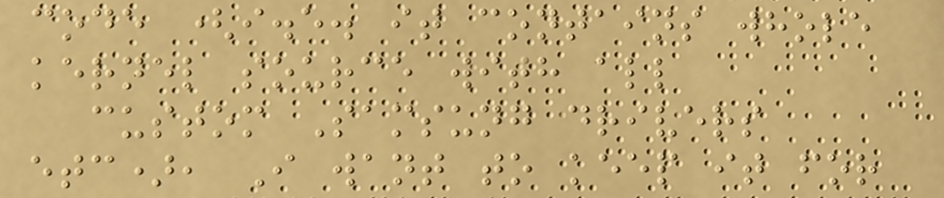code (i.e. it contains whole
kernel source with all
custom Samsung drivers
etc), I want to keep it for
